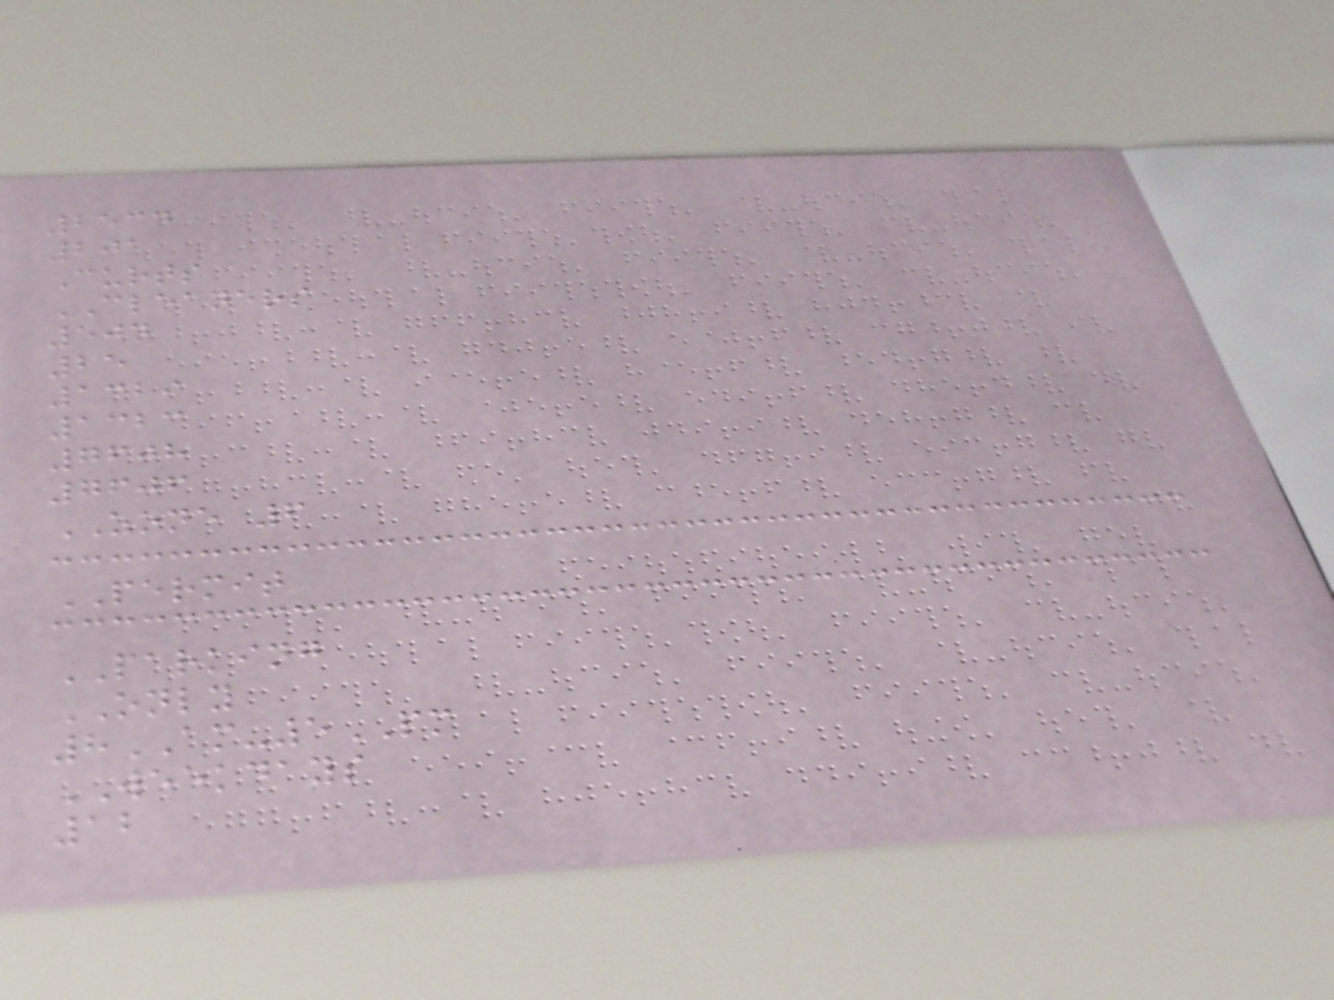2534
201
Curts
CLEANERS
504
25
1329
1323
7608
7606
ZONE 6
PERMIT
PARKING
ONLY
8AM-5PM
WEEKDAYS
12
